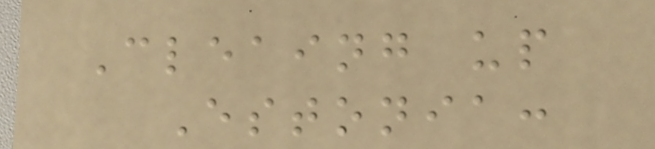Cleaing up
Estonia:
